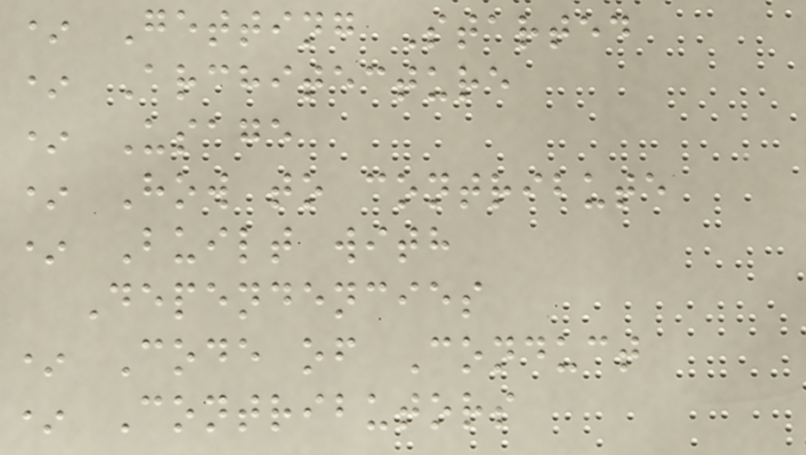* Getting Started
* Architecture
* Usage
* How to contribute
* Built with
Dependencies
* Code of Conduct
* Contributors
